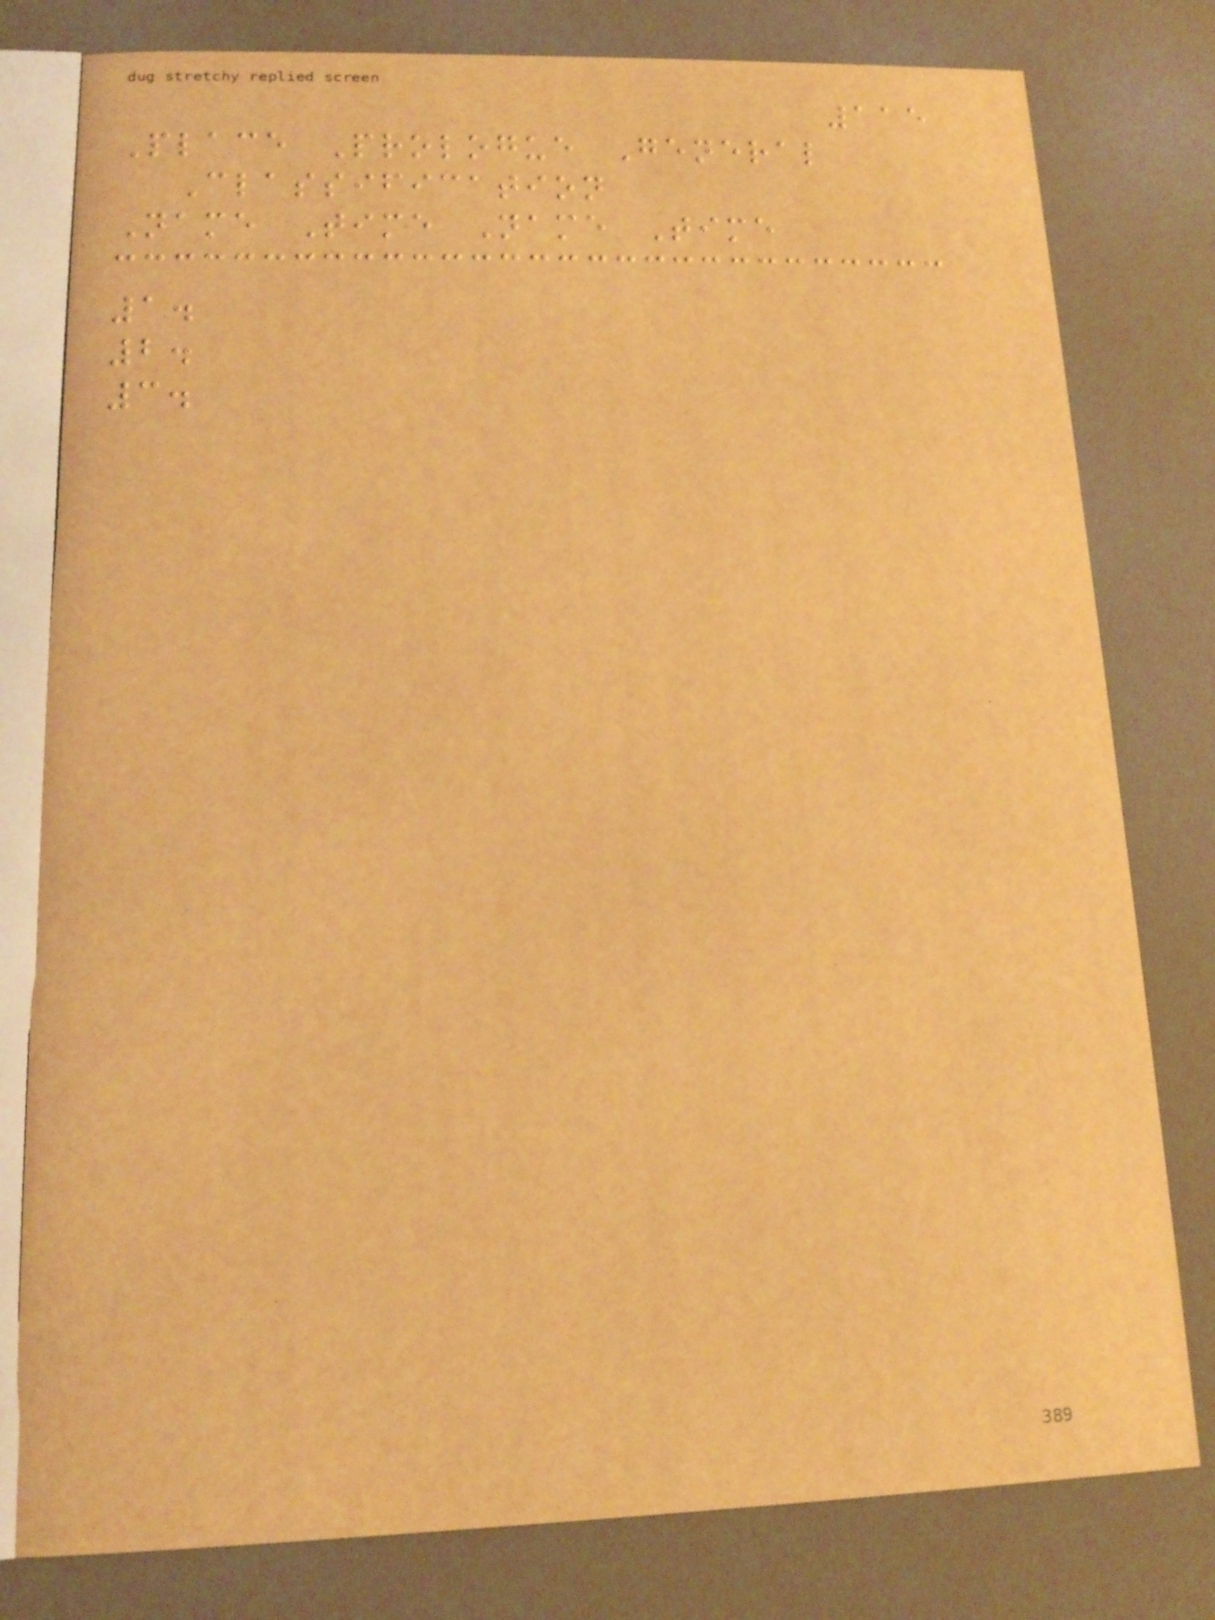115
Place Prologue General
Classification
Name Time Name Time
1.
2.
3.
